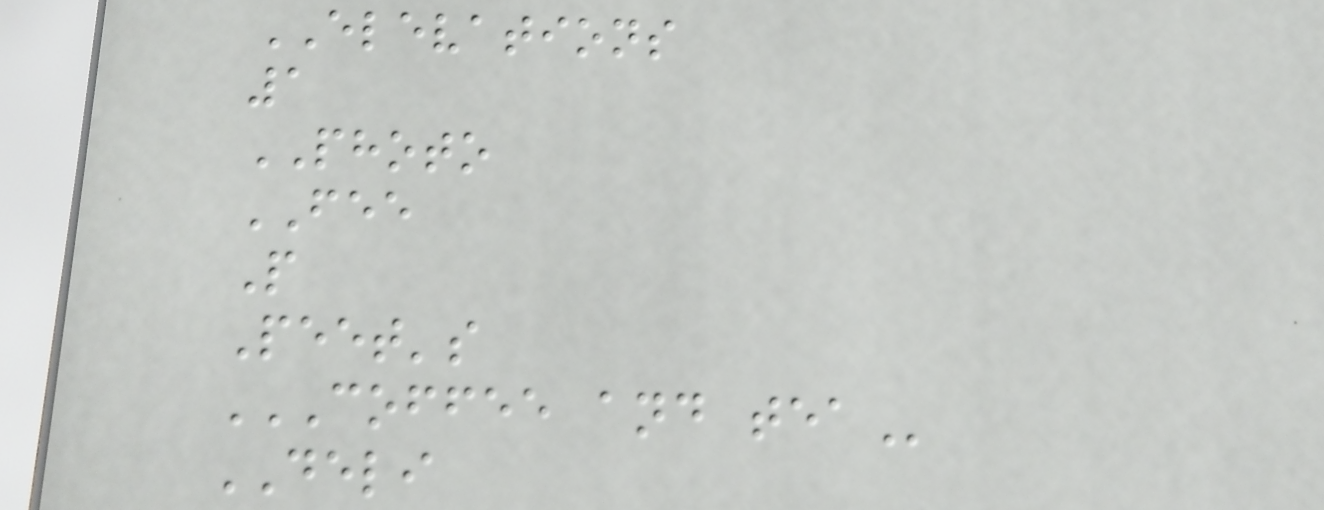ELEVATIONS
1
PHOTO
FEE
P
Peet's
COFFEE AND TEA
DELI
